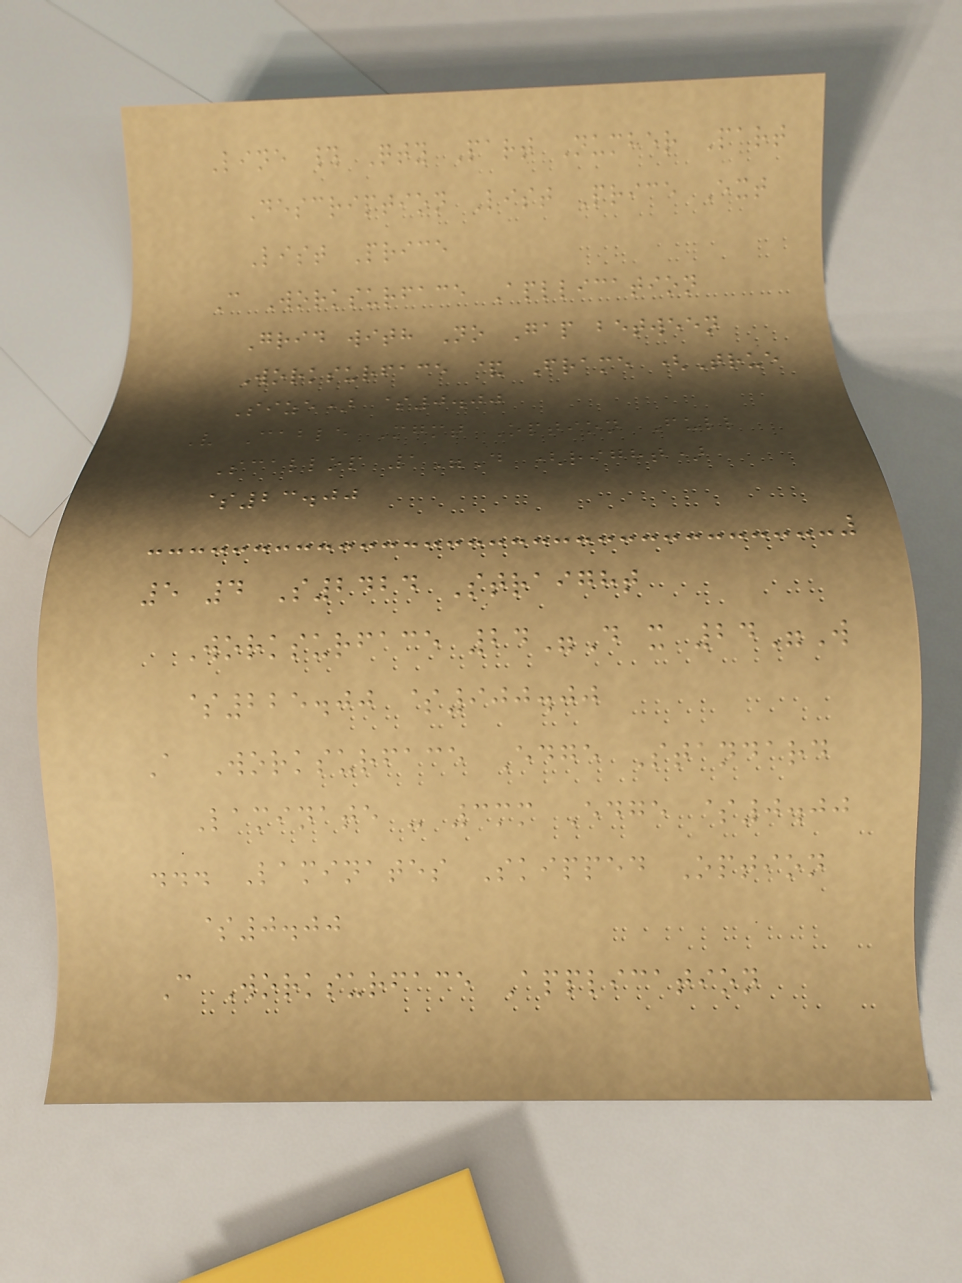Line # Qty Part Number Part
Description List Price Ext
List Price
C Worksurface Apllication
Grid with No Gap between
Worksurface & Frame (True
Size) $0.00
V Cable Mgmt Option Full
Scallop 1"D (right)
$23.00
5 4 S2424 Straight
Worksurface 24"D x 24"W
$225.00 $900.00
A Worksurface Edge Standard
Laminate - 3mm Edge $0.00
... Laminates Skipped Option
$0.00
C Worksurface Application
